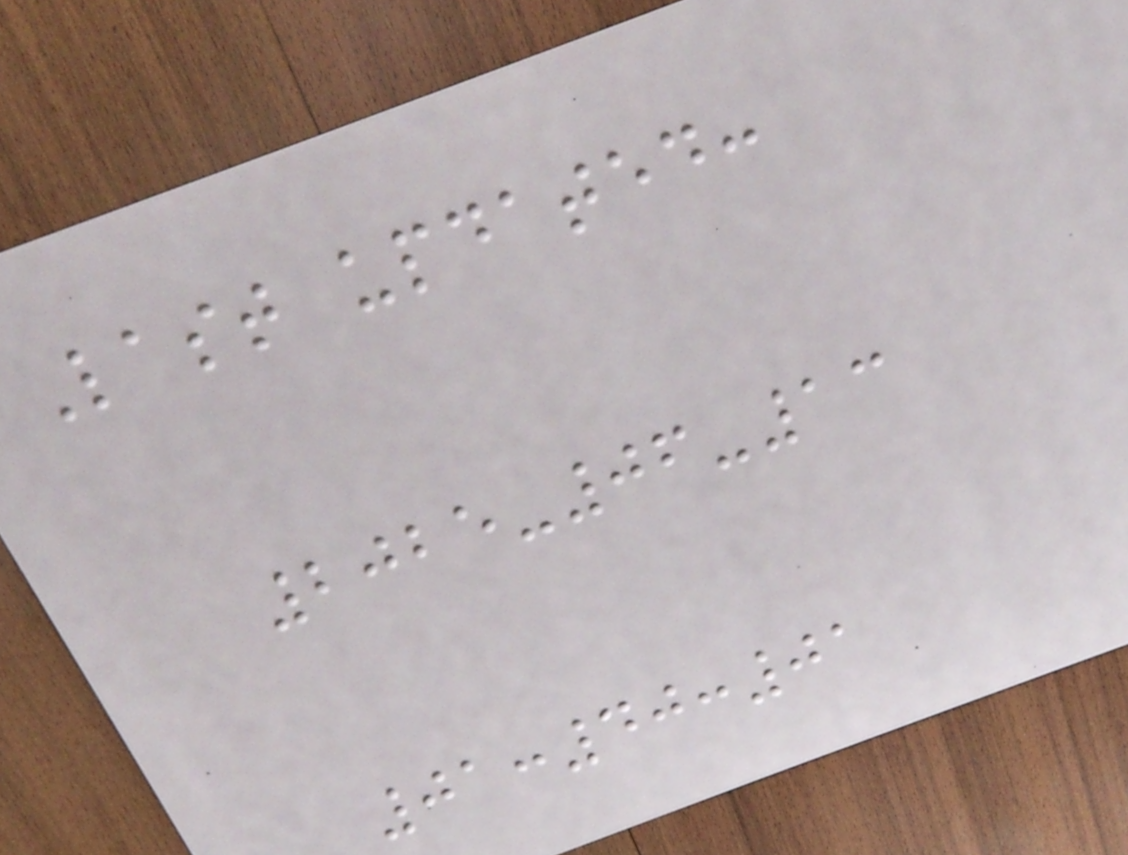Last updated:
2025-06-13
01:40:01
